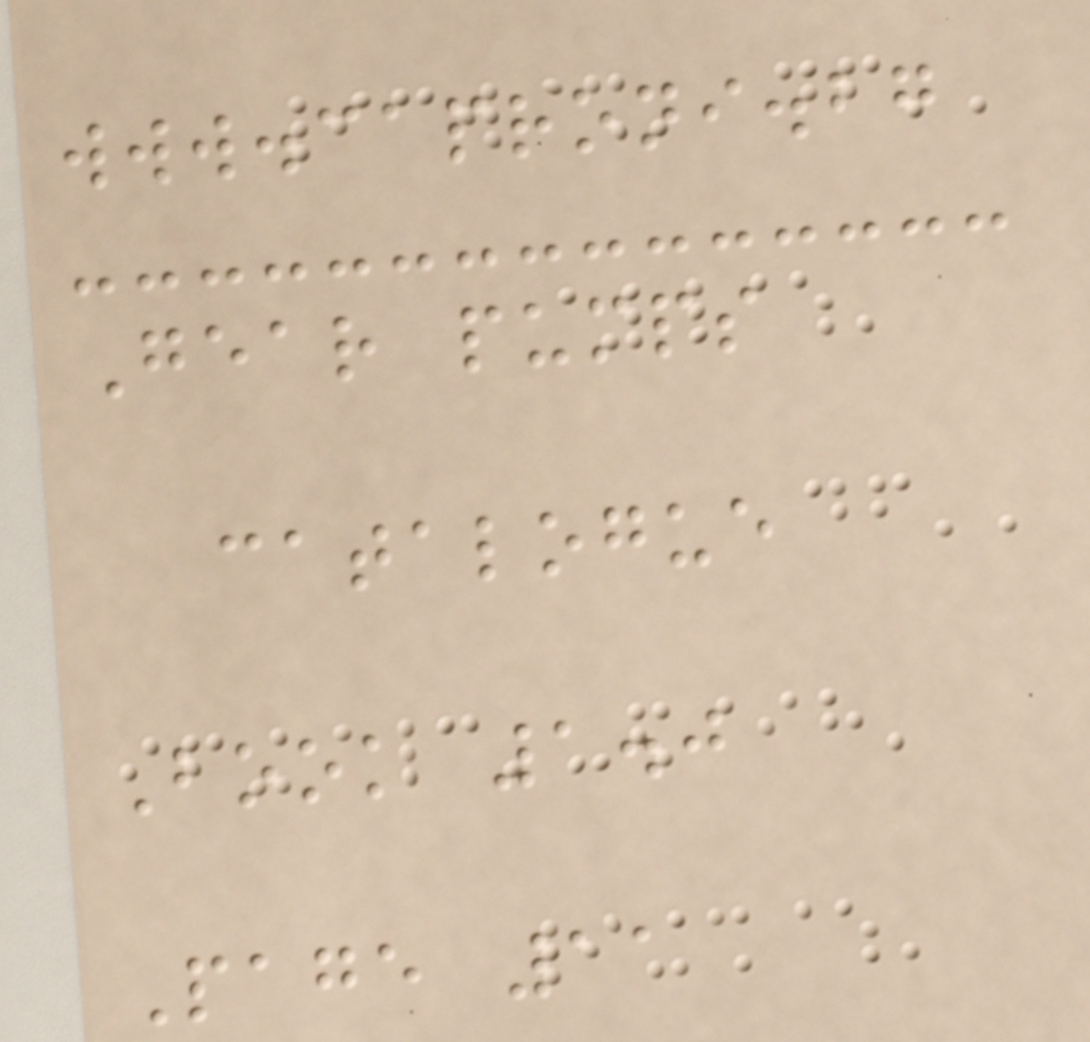www.caproni.bg
Gear pumps
catalogue
Book 1.0
Page 11
